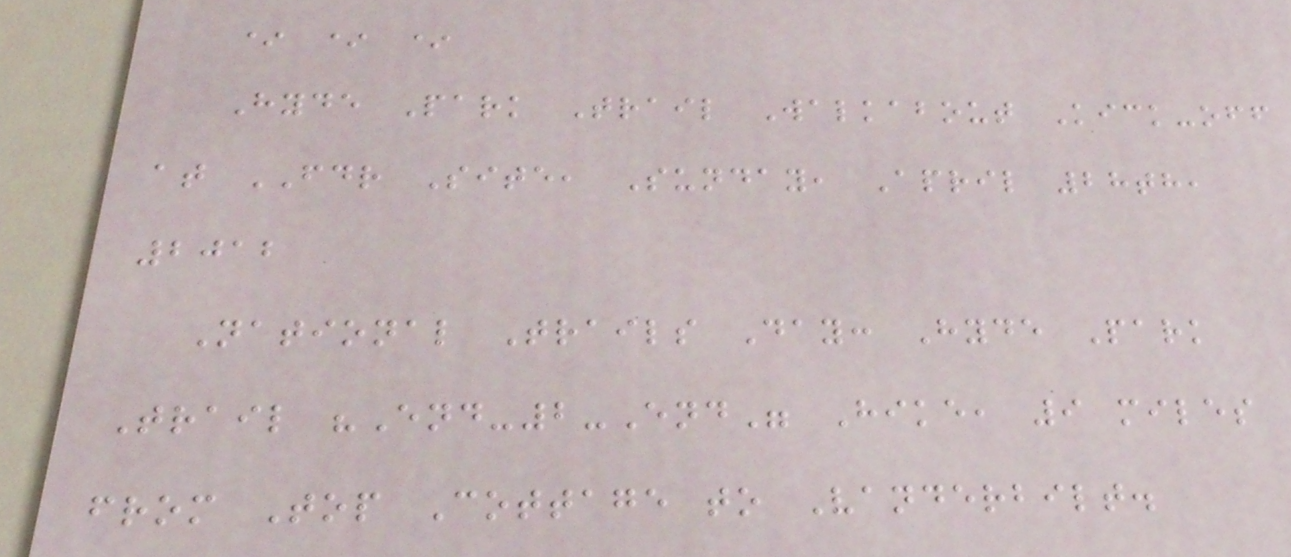* * *
Hyde Park Trail Walkabout Kick-off
at FDR Site, Sunday, April 28th,
2012
National Trails Day: Hyde Park
Trail "End-2-End" Hike, 9 miles
from Top Cottage to Vanderbilt.
